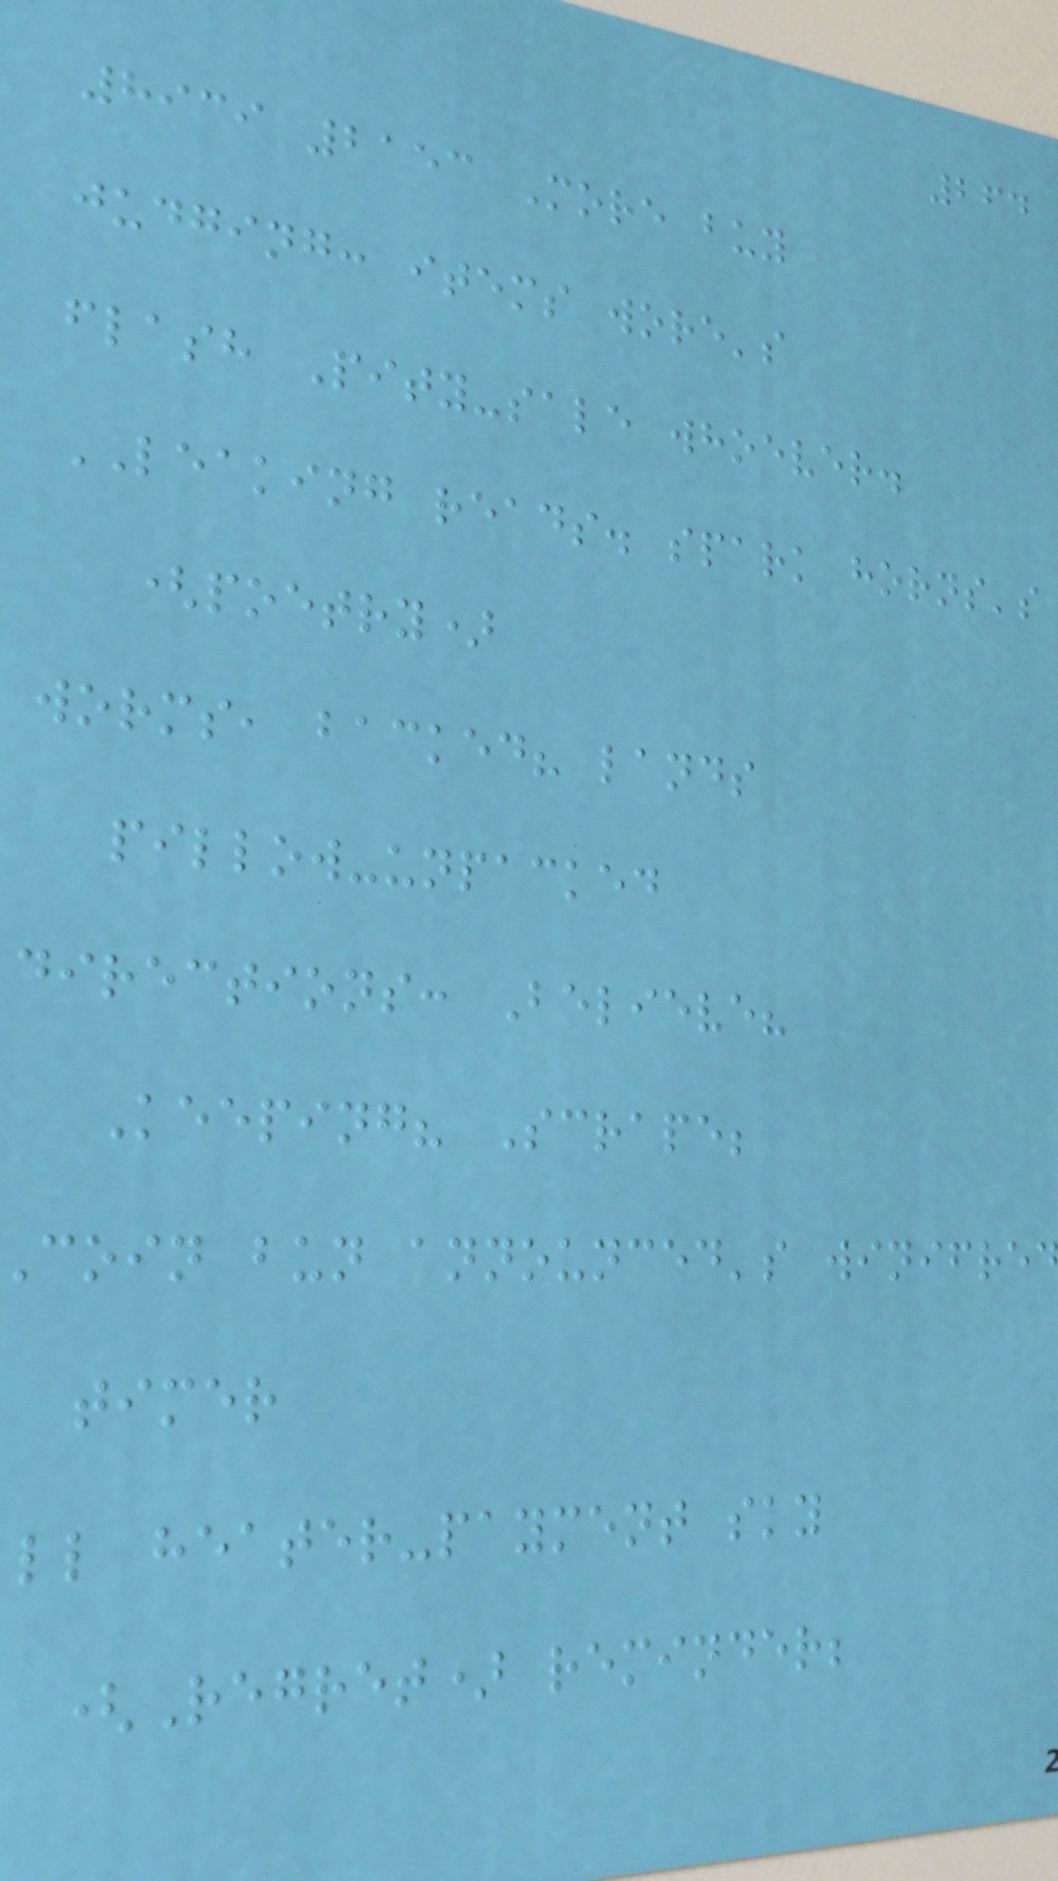264
8939 2153 More buy
judging: items wore's
flash Pity-sale whoever.
LEAKING reads. spark horns's
(poetry)
worms, backed? lands
pillow-unpacked
directions: Believe?
Keeping? Scrape;
coin bun announced's winifre
timer
ll heater-payment sky
(Regret) reminder;
